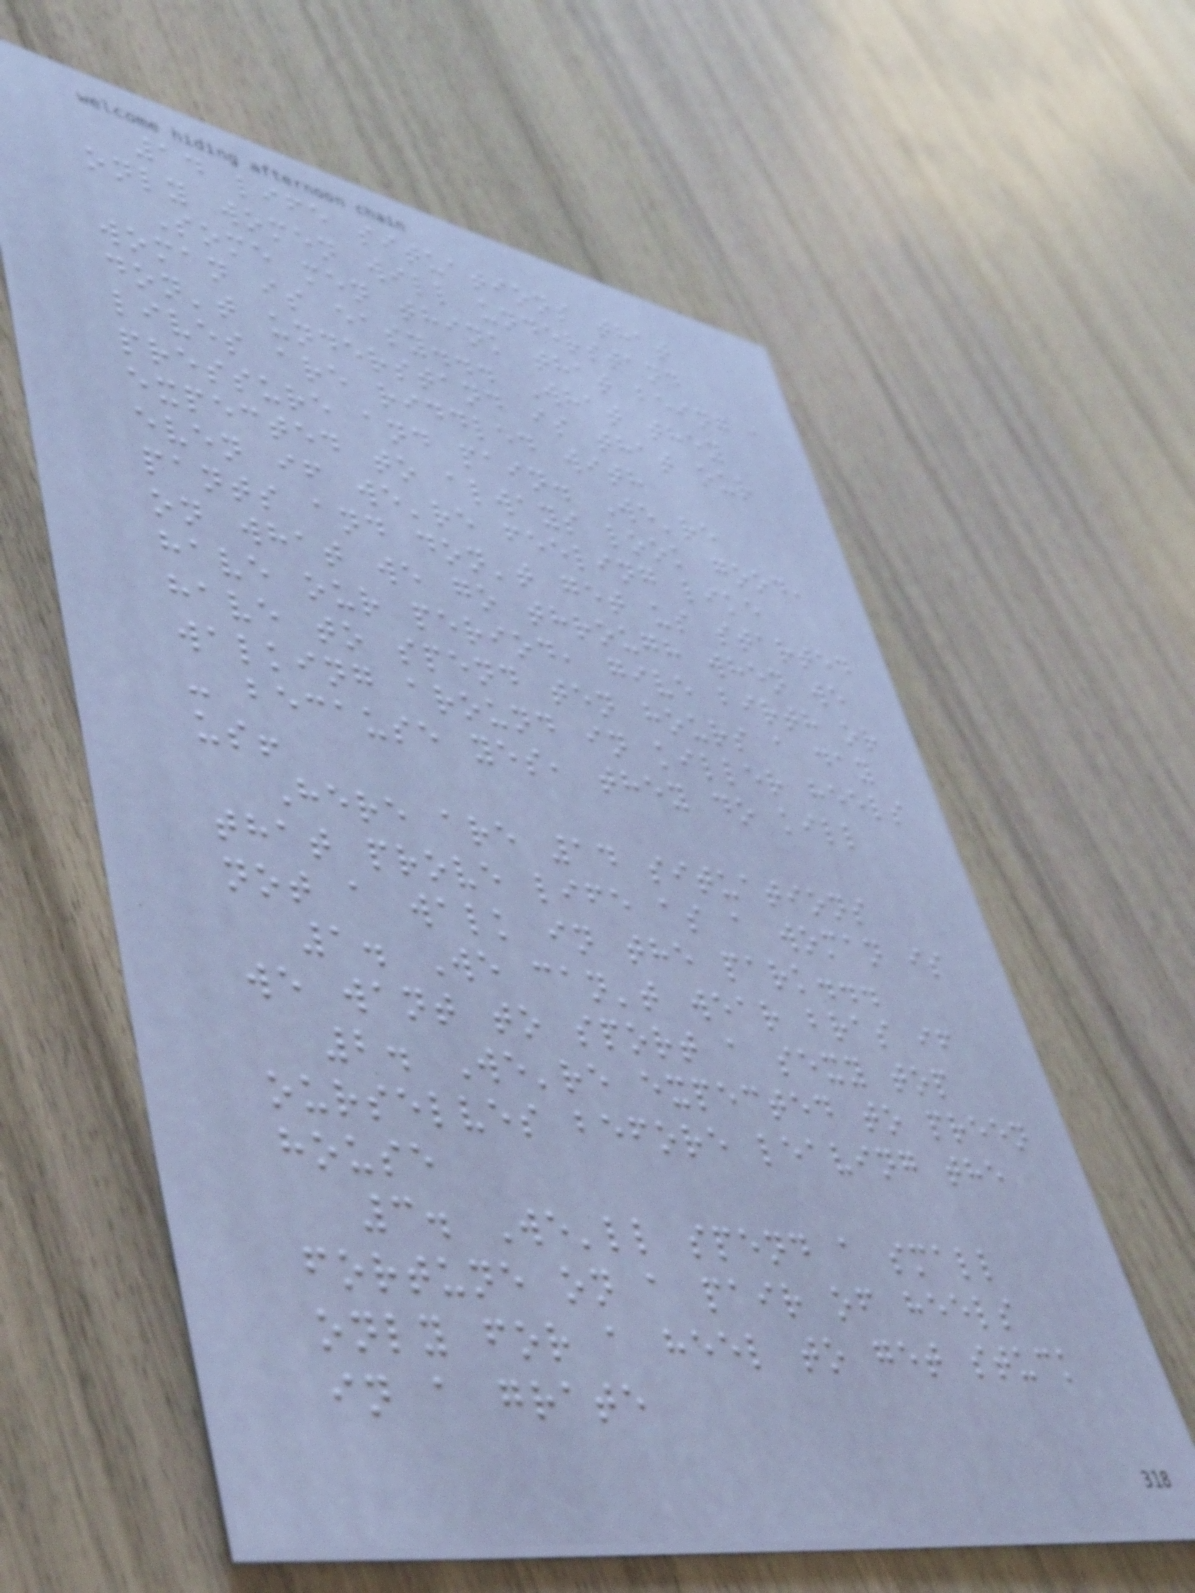14 life situations that
only women will understand
Some men think that being a
woman is easy... What they
don't understand is that our
lives are riddled with
pressure and pain. We're
expected to always look good,
even if we're feeling like
pants and don't get us started
on what we go through when we
have our period, give birth or
have to spend ten hours a day
walking around in killer heels
- because yes, they do kill
us!
Here are 14 situations
that prove life as a woman is
not a walk in the park...
1. We can't wear bras if
we want to sport a sexy top
2. We're expected to preen
ourselves before leaving the
house
3. We'll spend a small
fortune on a pair of heels
only for a heel to get stuck
in a grate
